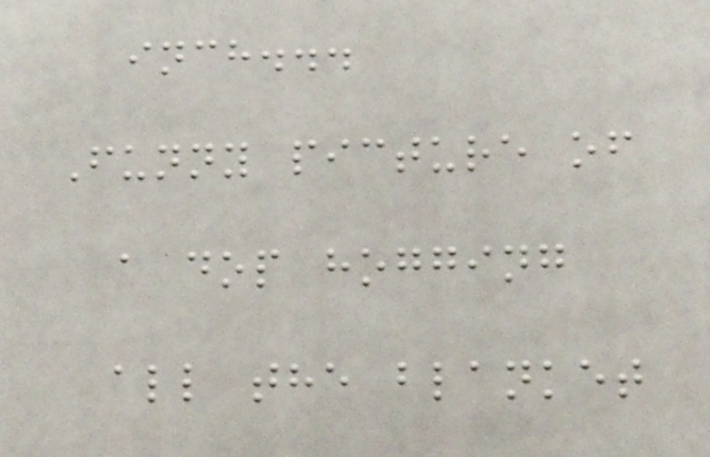inch...
Funny picture of
a dop hogging
all the blanket
